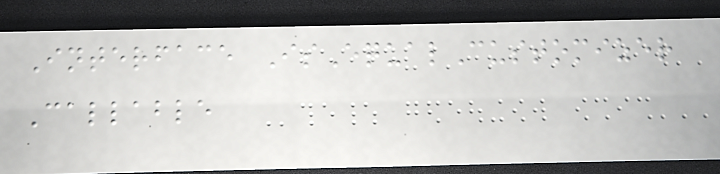Interface IsEqualCustomizer
Callable
